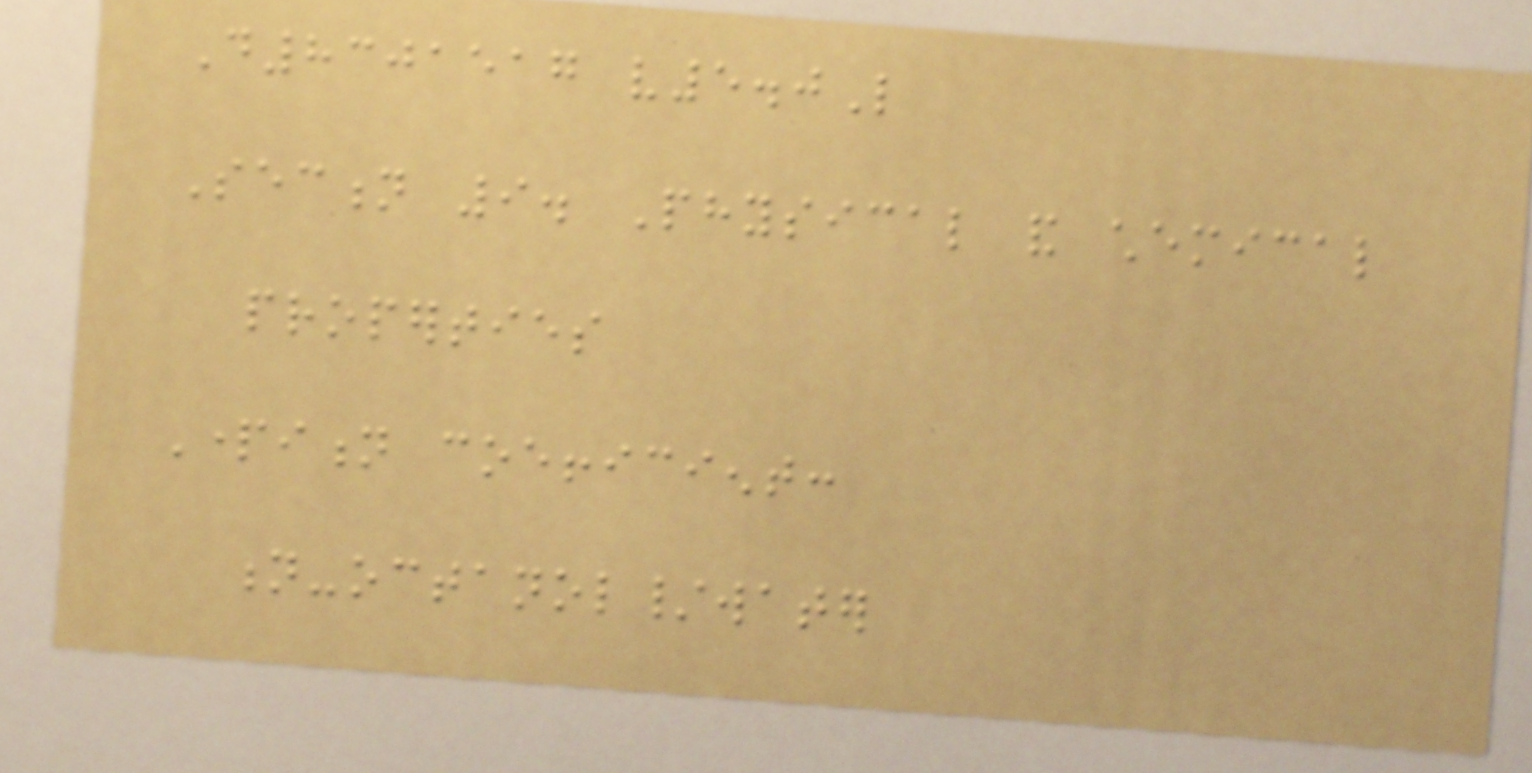D8301517 v5.0L
Section 9. Physical and chemical
properties
Partition coefficient:
n-octanol/water
